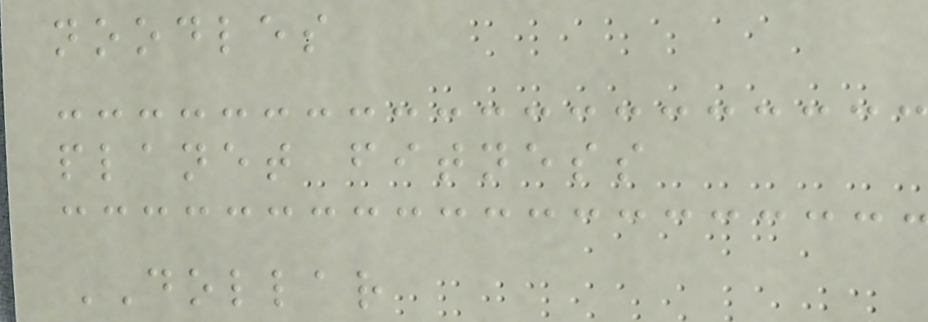noodles
planet fitness
DOLLAR
